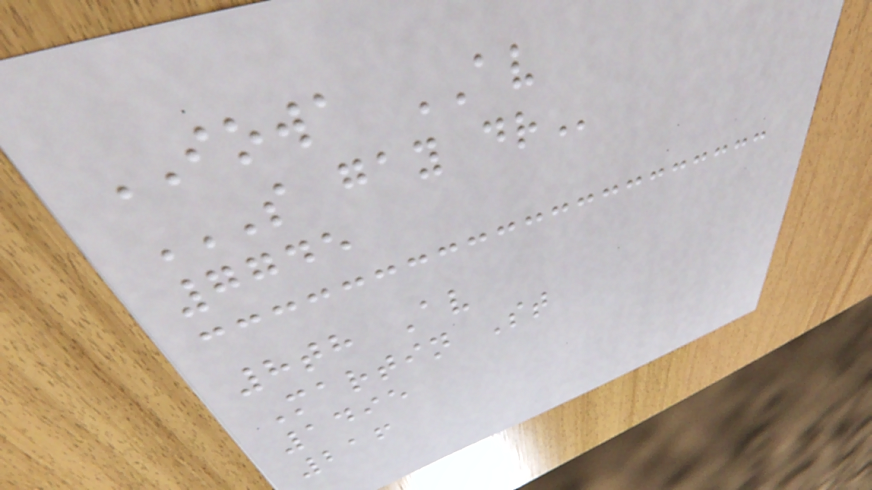IOWA AV
S GAY DR
7745
8th Av
Martin St
1495
216
